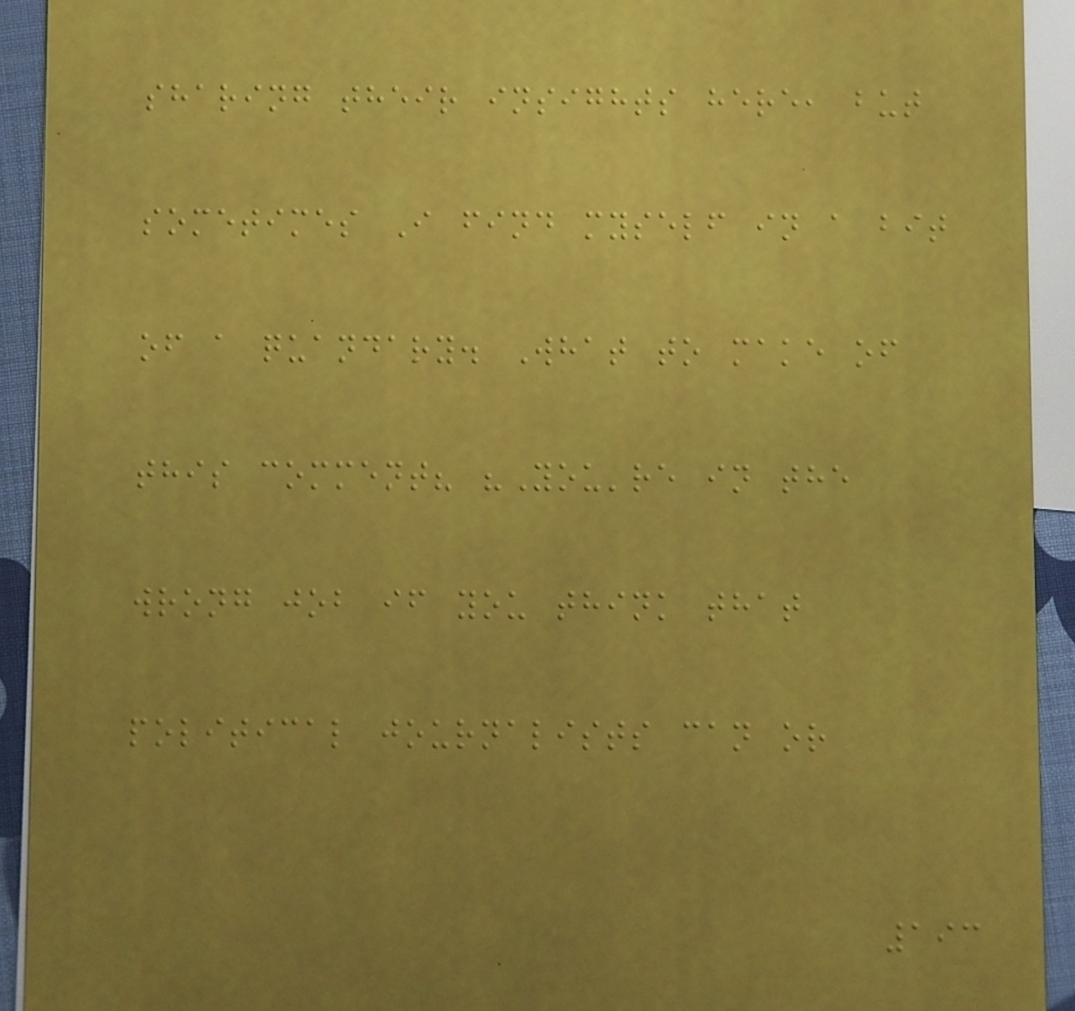sharing their insights here, but
sometimes I find myself in a bit
of a quandary. What to make of
this comment? "You're in the
wrong job if you think that
political journalists can or
193
